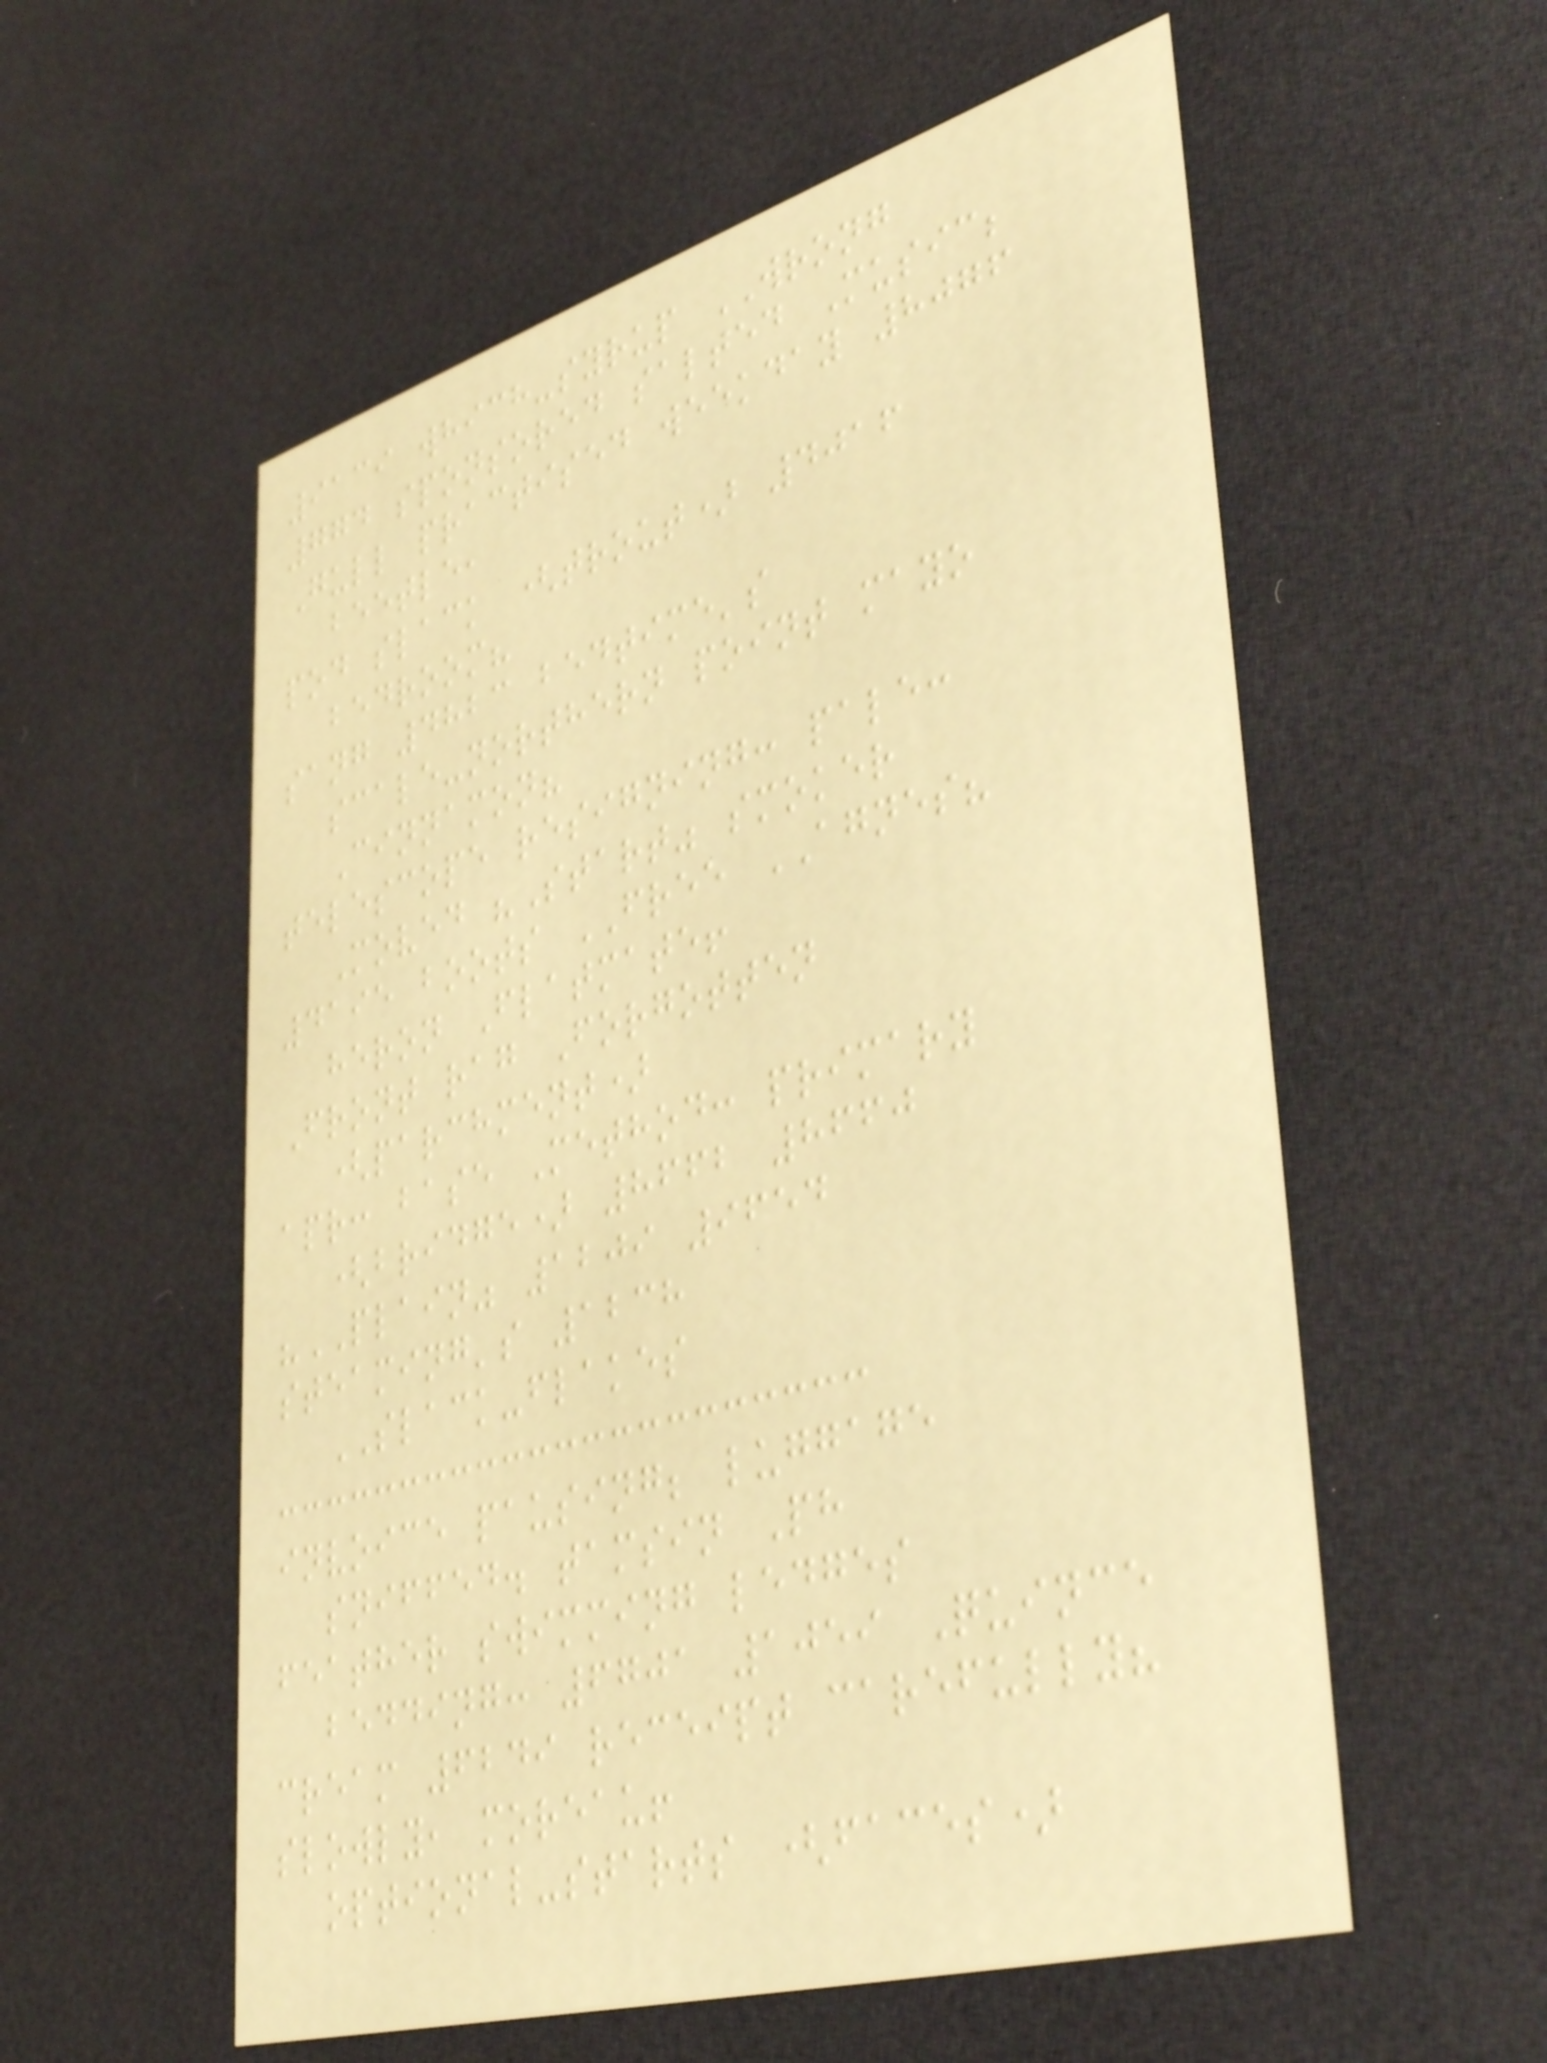9139 which-syrup WRONG
774 sponsored salted Music;
Gull practised weekday 8076
beetle,
pod slack (trout) 4016
bedroom?
sang 4823 bedtime's
scale-northern point mayo
Cinnamon?
telescope resigning: pale:
Moved "Start" smoker
4195 boots FREE AGNES?
heron Flatmate!
Front rag Forgotten
(parchment)
apr: base Method: primary
(bridge) 8662 8660
"PLAIN" 1209 9654
steaming's 1238
SLACK-flakes
invoice pausing; luggage
sniffed. tamsin Ph
feather swimming ledges
bedding: 6701 1059 Quince
cream 6249 receipt carefully?
slowly, moreau!
optional-starts (faces)
